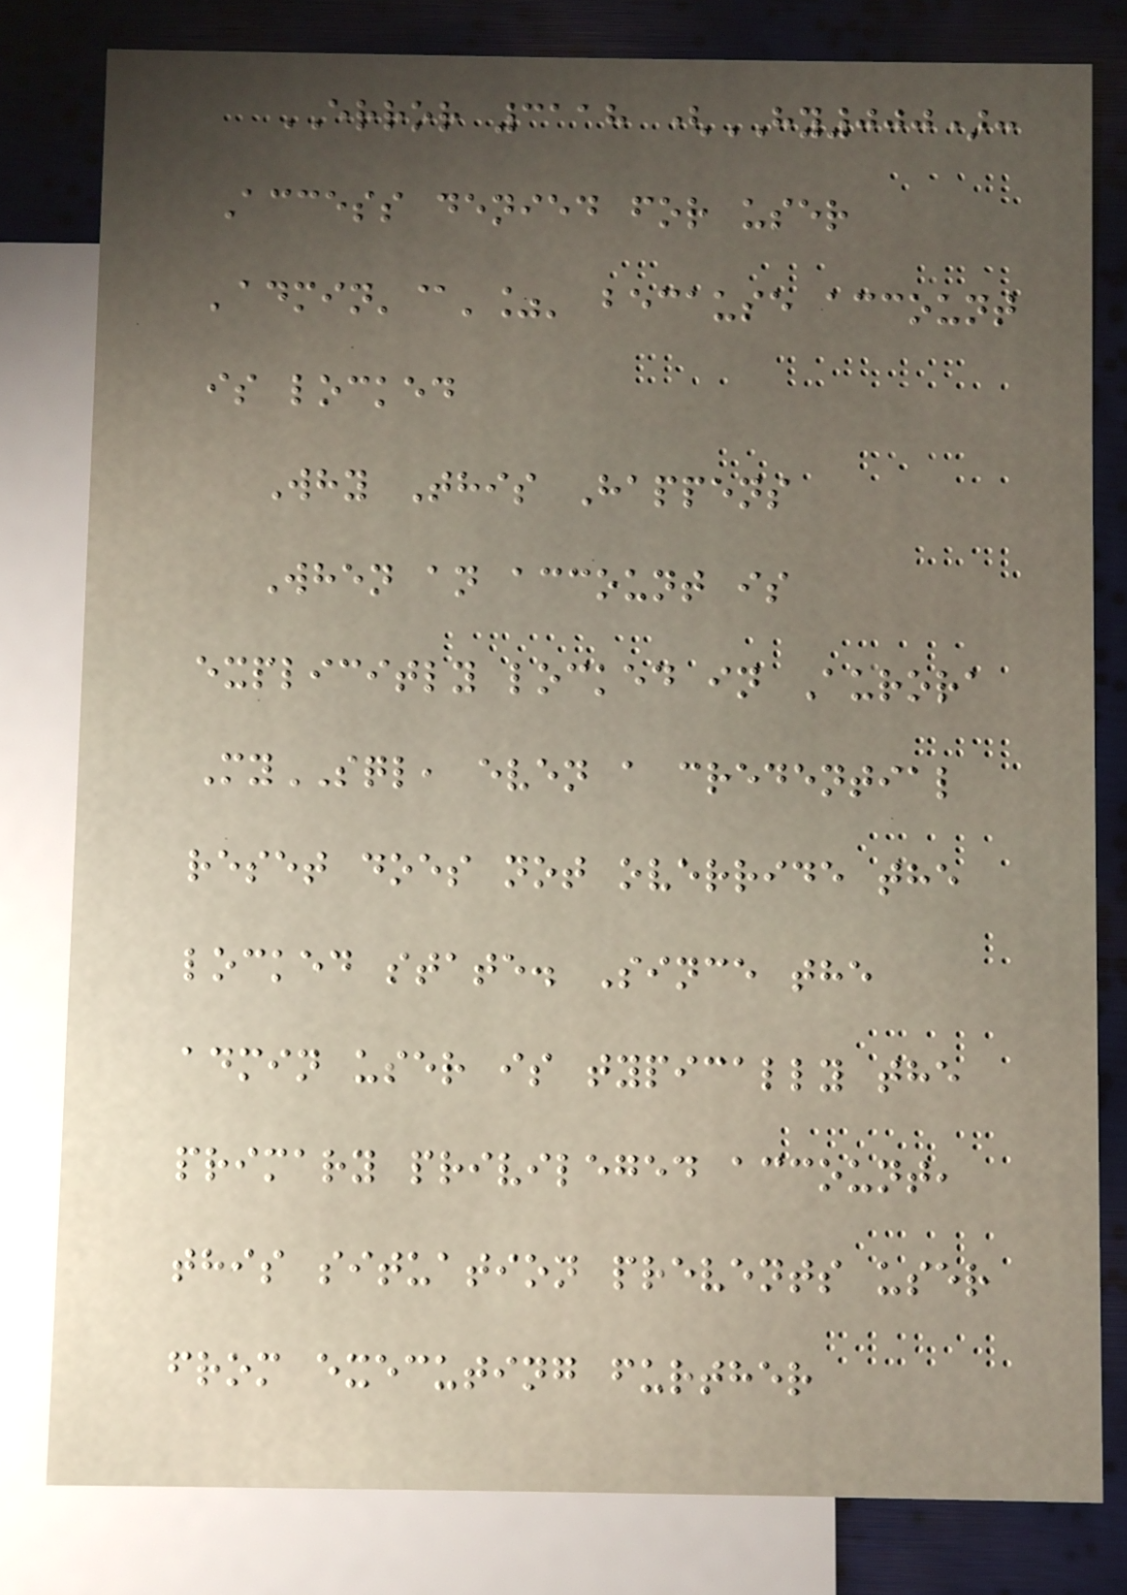ERROR 3118 (HY000):
Access denied for user
'admin'@'%' because account
is locked
Why This Happens
When an account is
explicitly locked in Aurora
MySQL, even a credential
reset does not override the
locked state. Since the
admin user is typically the
primary privileged account,
this situation prevents user
from executing further
